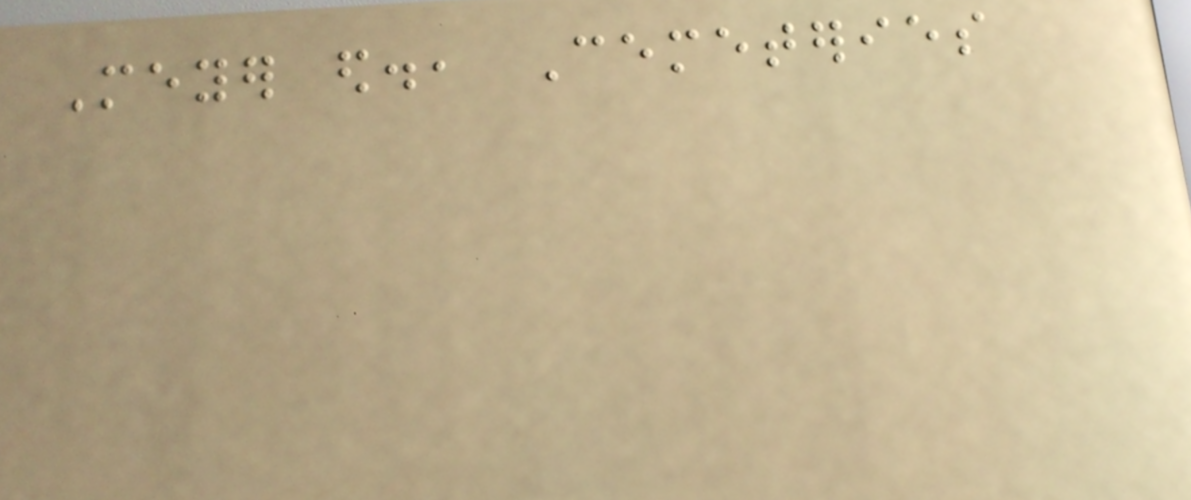Meyer ed., Cemeteries
